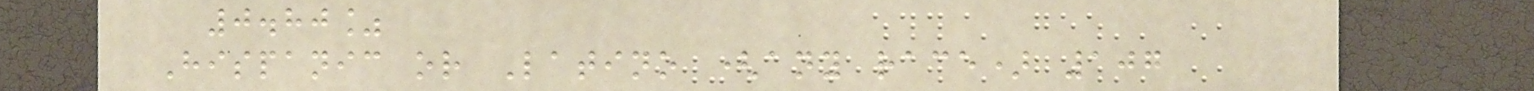0.80%
Hispanic or Latino (any race) 107
